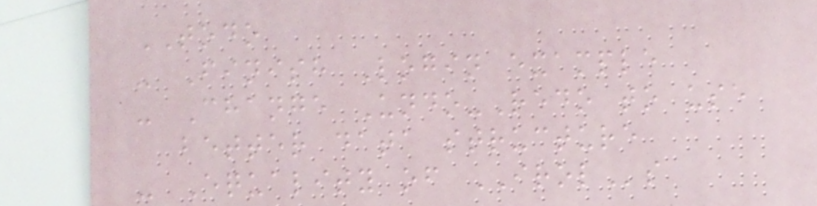TODO
- Finish Login example
- Change Undo-Redo to use
better data structure
- Equality of IROLs
